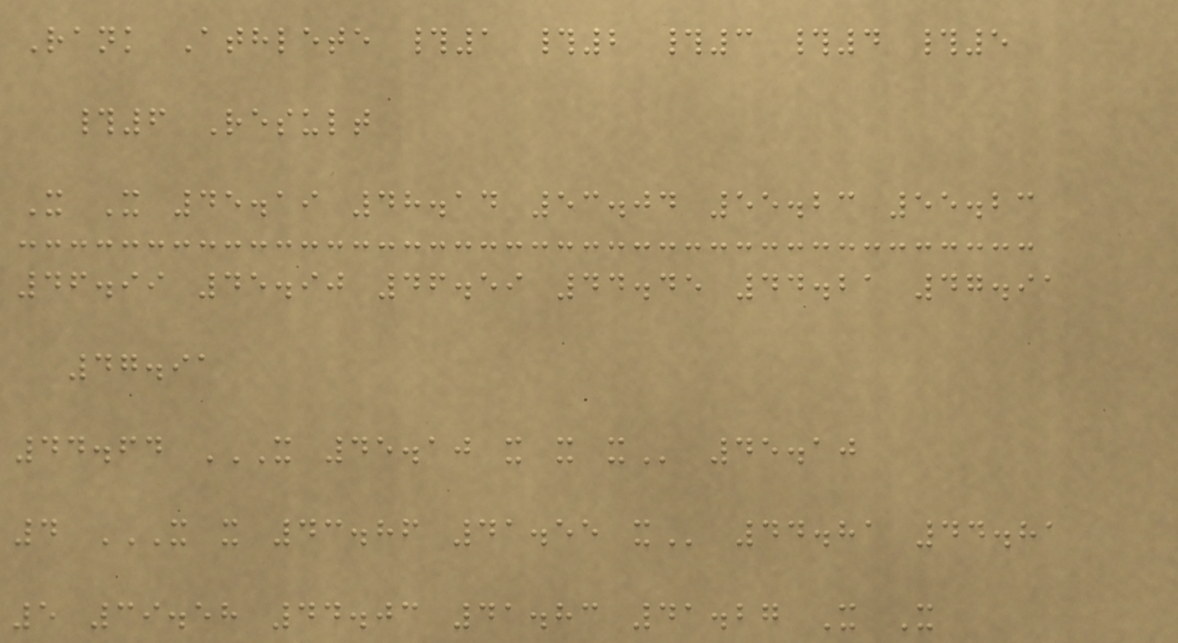Rank Athlete #1 #2 #3 #4 #5
#6 Result
X X 45.19 48.14 53.04 55.23 55.23
46.99 45.90 46.59 44.45 44.21 47.91
47.91
44.64 X 45.10 X X X 45.10
4 X X 43.86 41.55 X 44.81 44.81
5 39.58 44.03 41.83 41.27 X X
